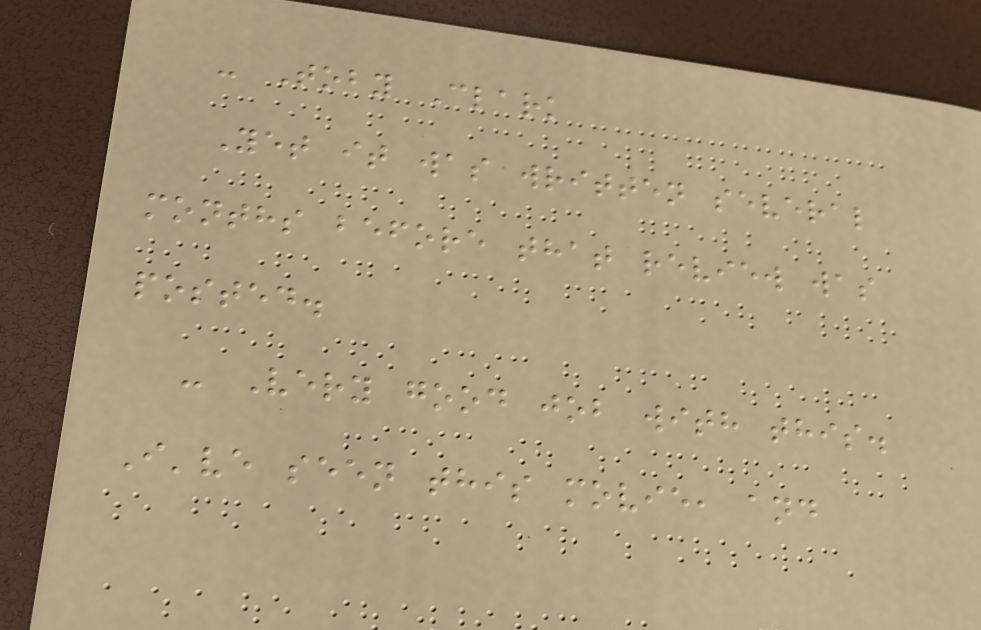- Toby Clark
Yet it was written several
months before that review was
posted.
- Very good job with this.
I've seen this movie, and
